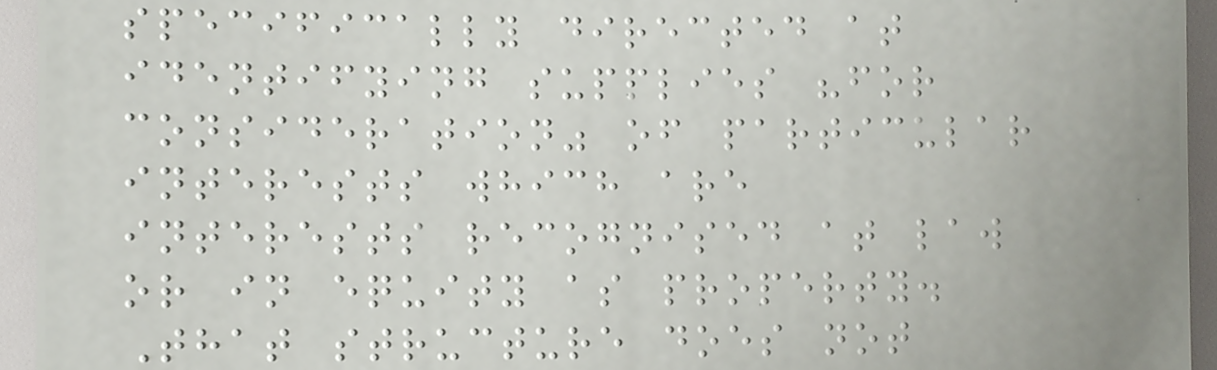specifically directed at
identifying supplies "for
consideration" of particular
interests which are
interests recognised at law
or in equity as property.
That structure does not
